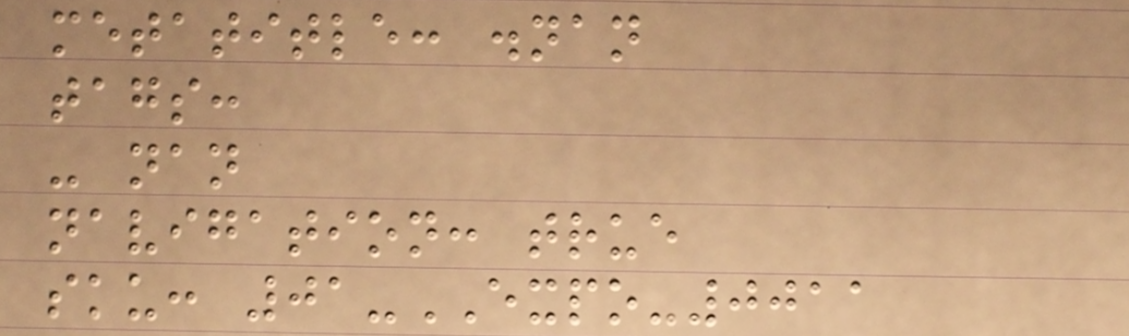metatitle: .nan
tags:
- nan
navigation: true
sku: 01-EXPO-0011
